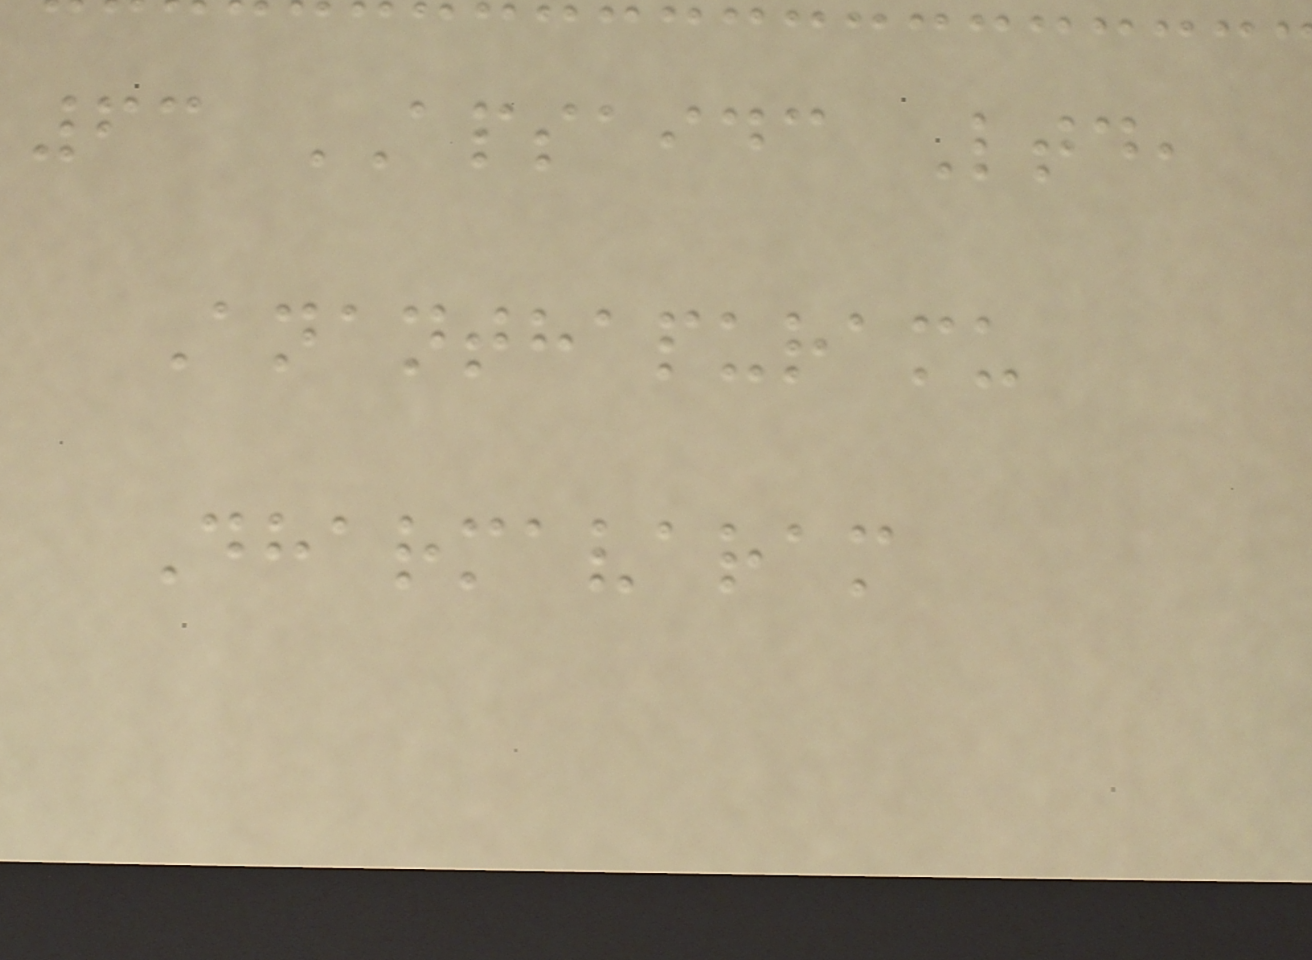63 APSAIDC Ltd,
Ananthapuramu
Dharmavaram
